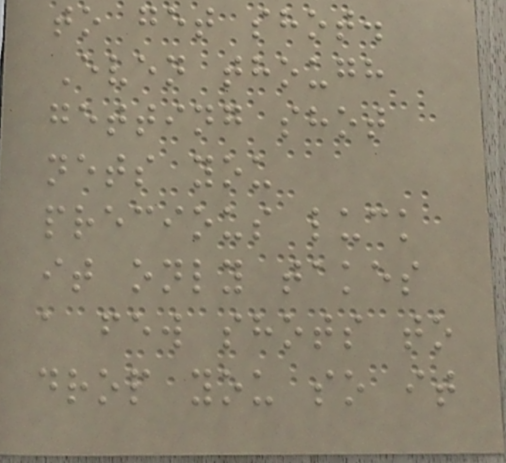to get shot.
Even though
getting shot
nets you
precious luck
it only takes
a few shots to
drop you so it
